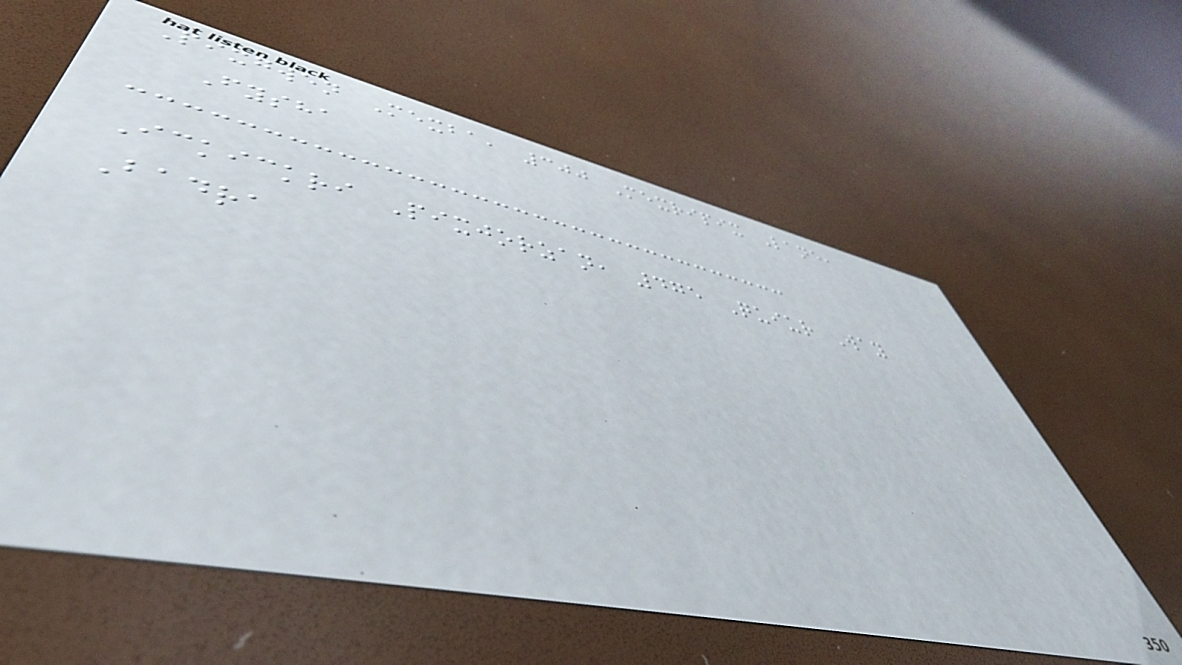Pixgwen Mexba, 300 Mexripix Lane,
Fysha
Ickickri Pixjorzan, 475 Quiur Way
Badra
